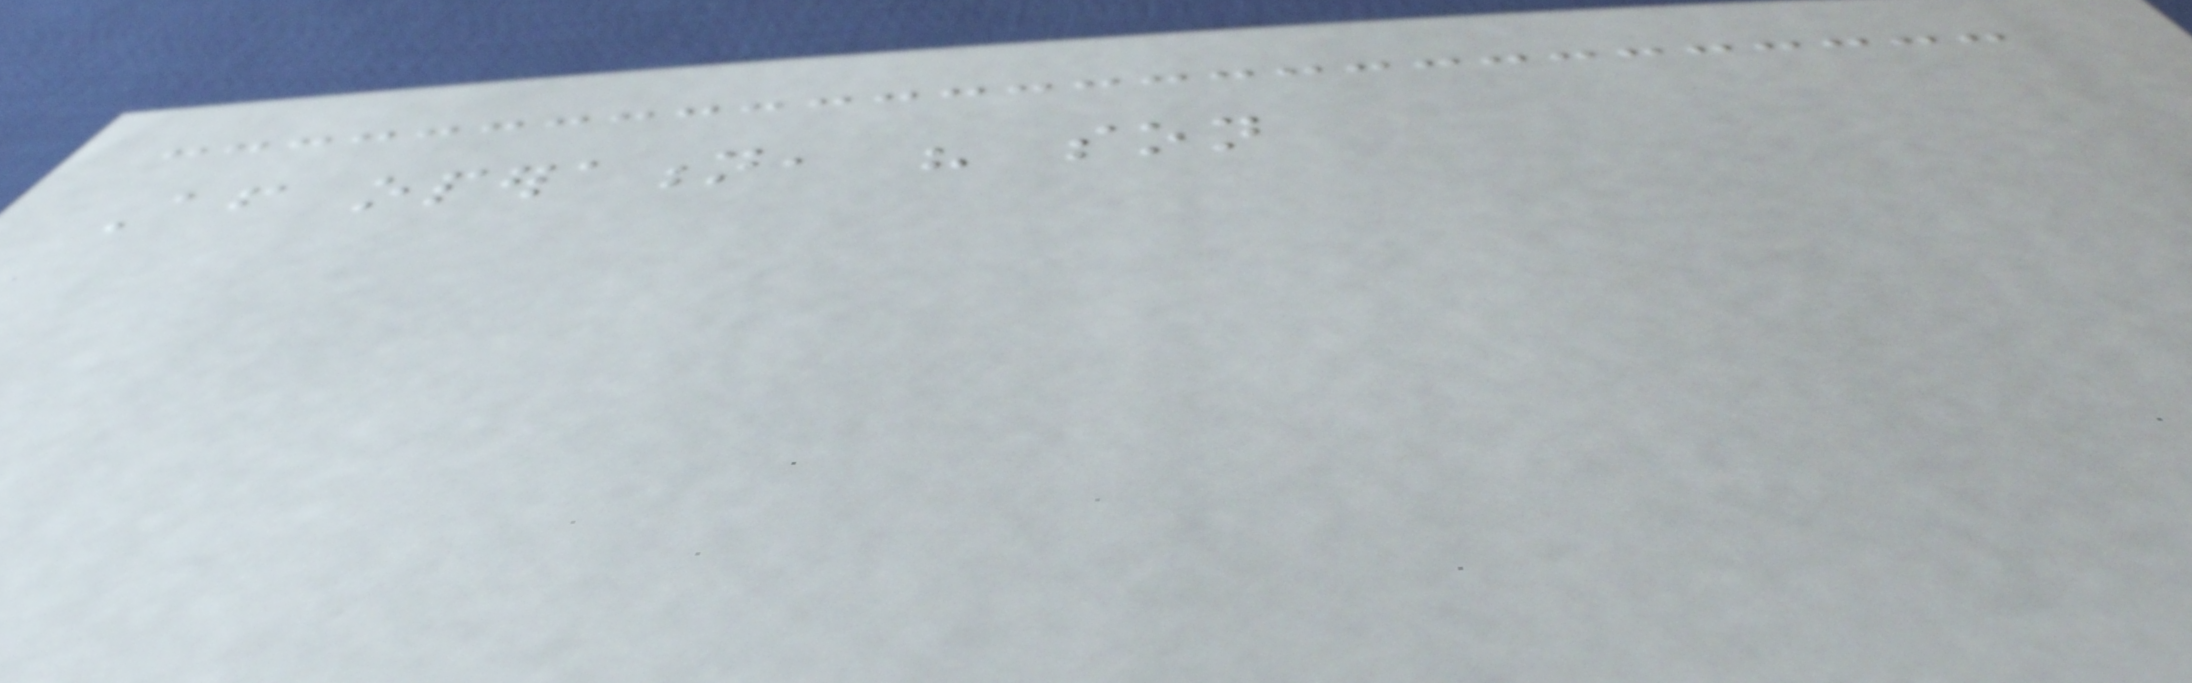After operation, his son
